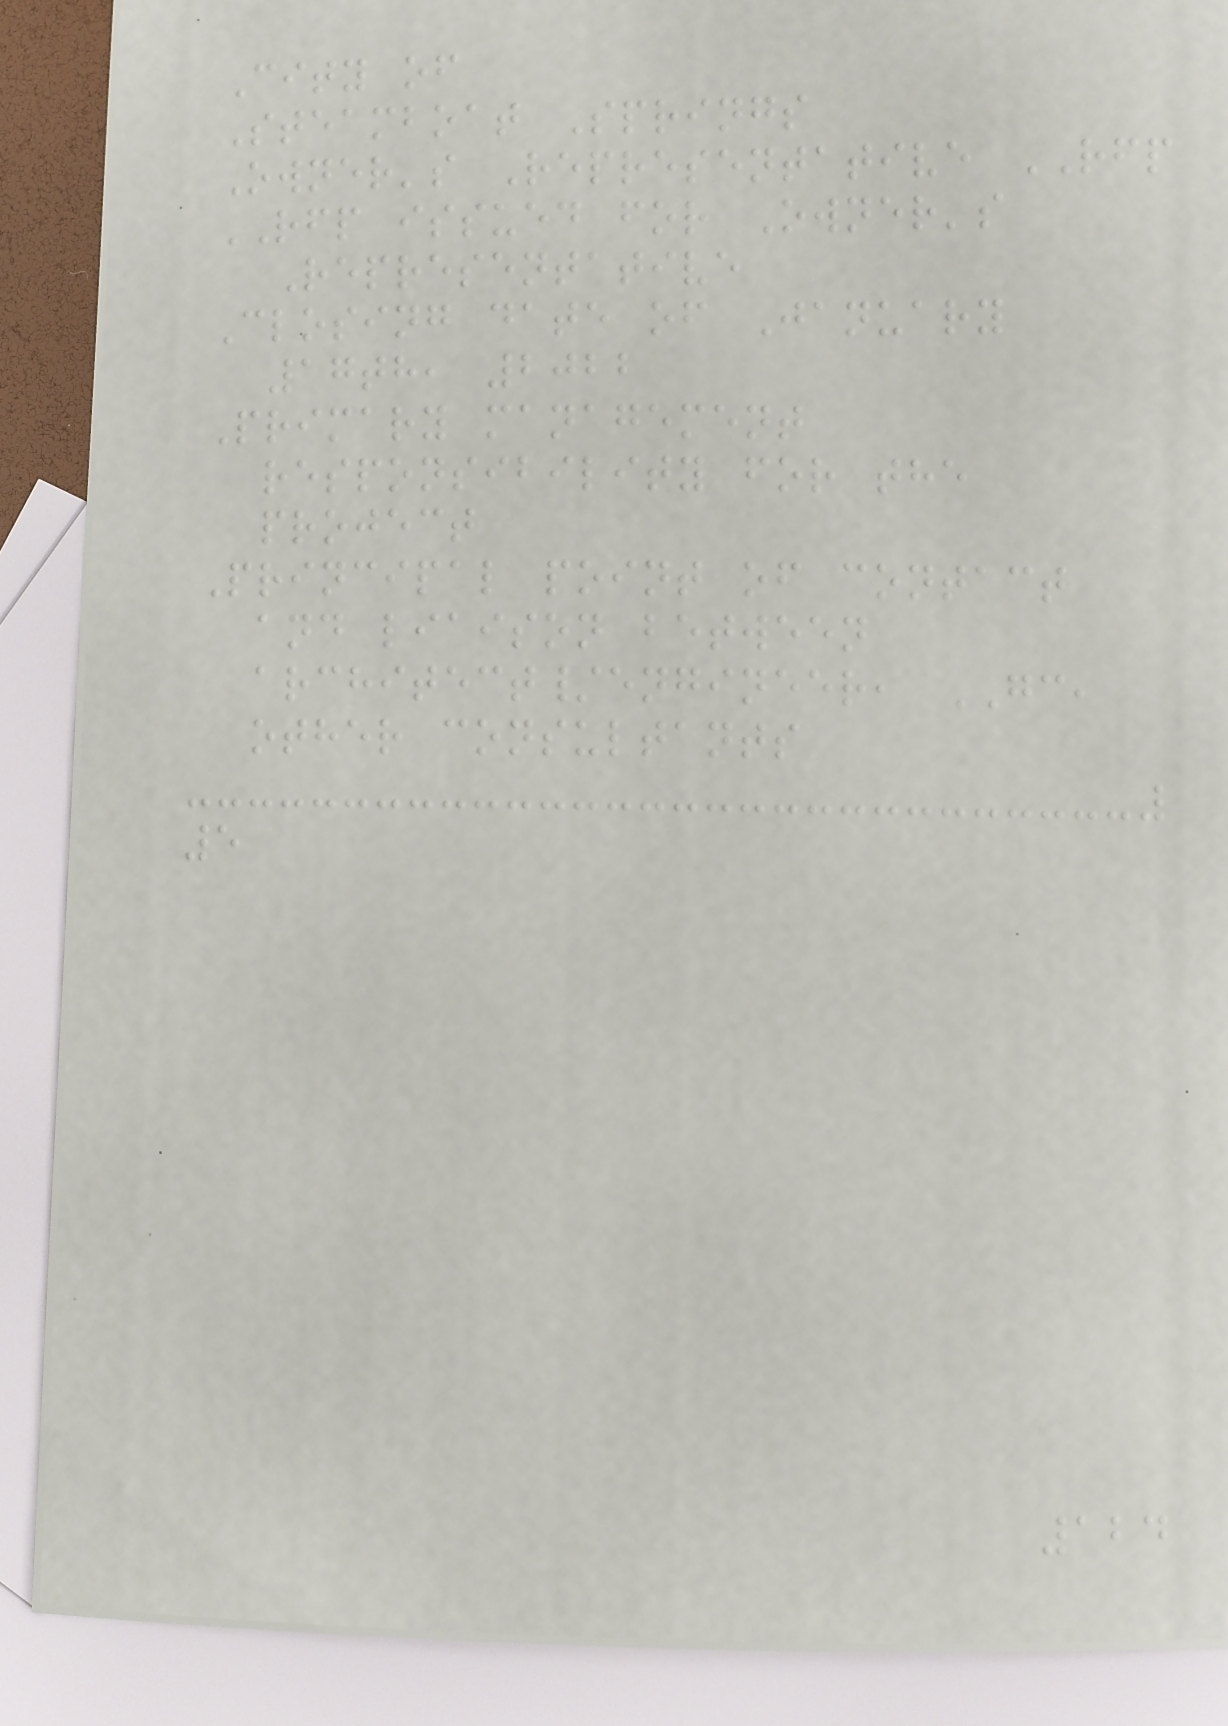City of
Steamboat Springs
Owner's Representative RFP
RFP issued for Owner's
Representative
Closing date of January
17th, 2022
Primary management
responsibility for the
project
Principal point of contact
and liaison between
architect/engineer, GC,
other consultants
5
124
